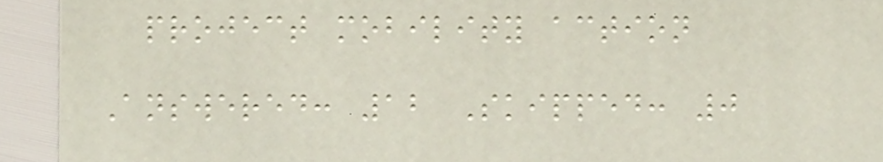project mobility action
Answered: 12 Skipped: 0
